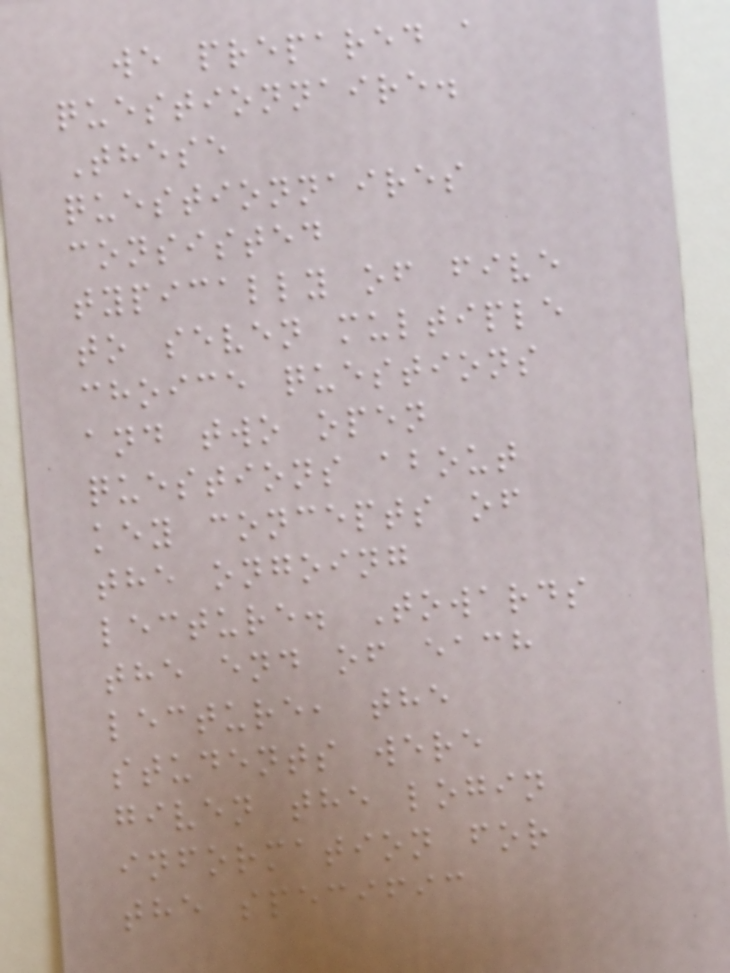we prepared a
questionnaire.
These
questionnaires
consisted
typically of five
to seven multiple
choice questions
and two open
questions about
key concepts of
the ongoing
lecture. Towards
the end of each
lecture, the
students were
given the login
information for
the specific
